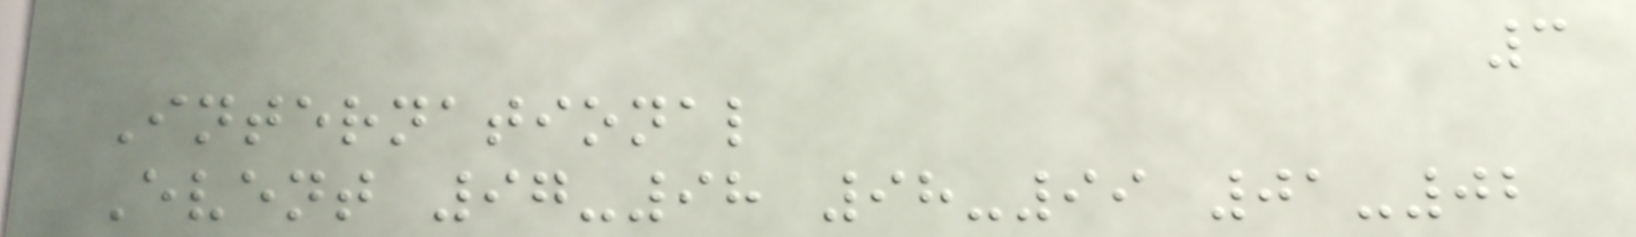3
International
Event 97-98 98-99 01-02
